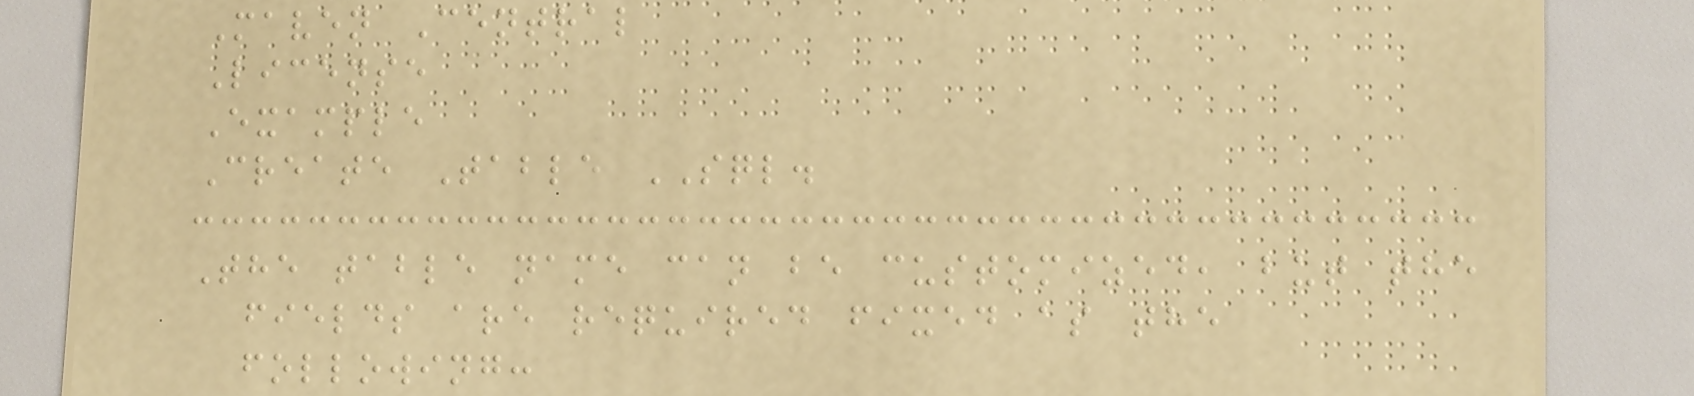Maven Central
License
Example
Create Table SQL.
The table name can be customized, but the
fields are required fixed as the
following:
